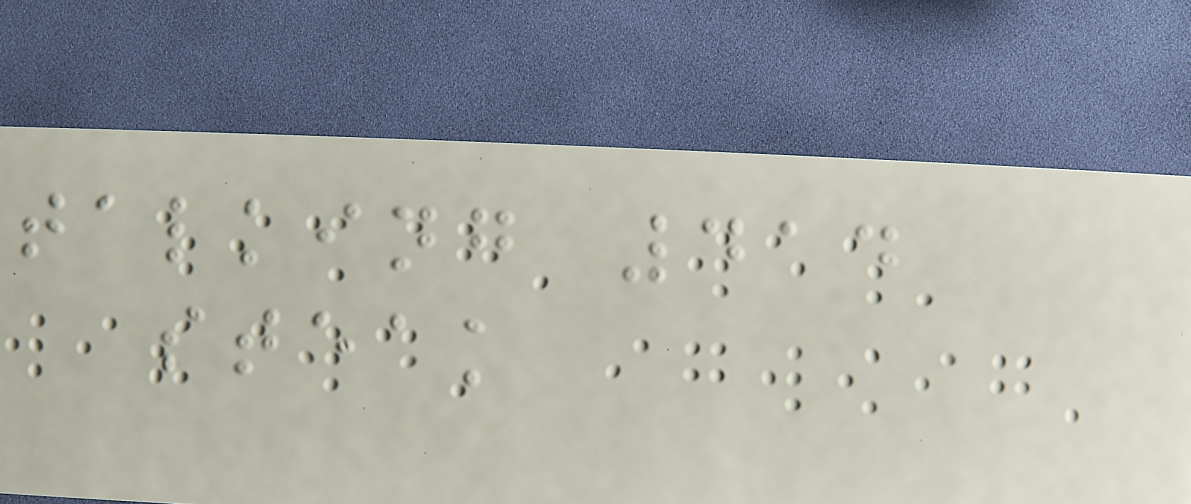talking 414
steak
